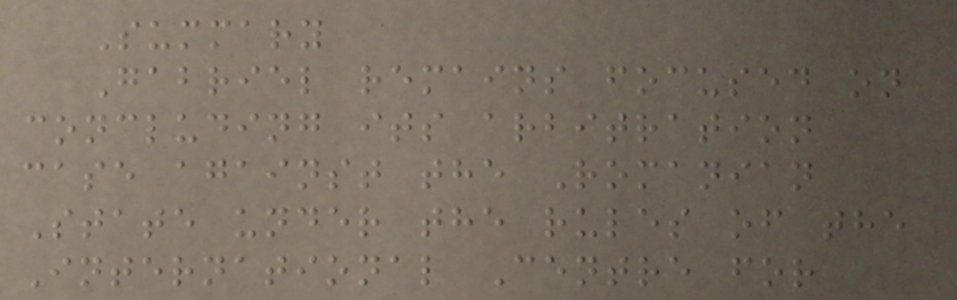Summary
Gabriel remains focused on
concluding its arbitration
case against the Romanian
State under the rules of the
International Centre for
